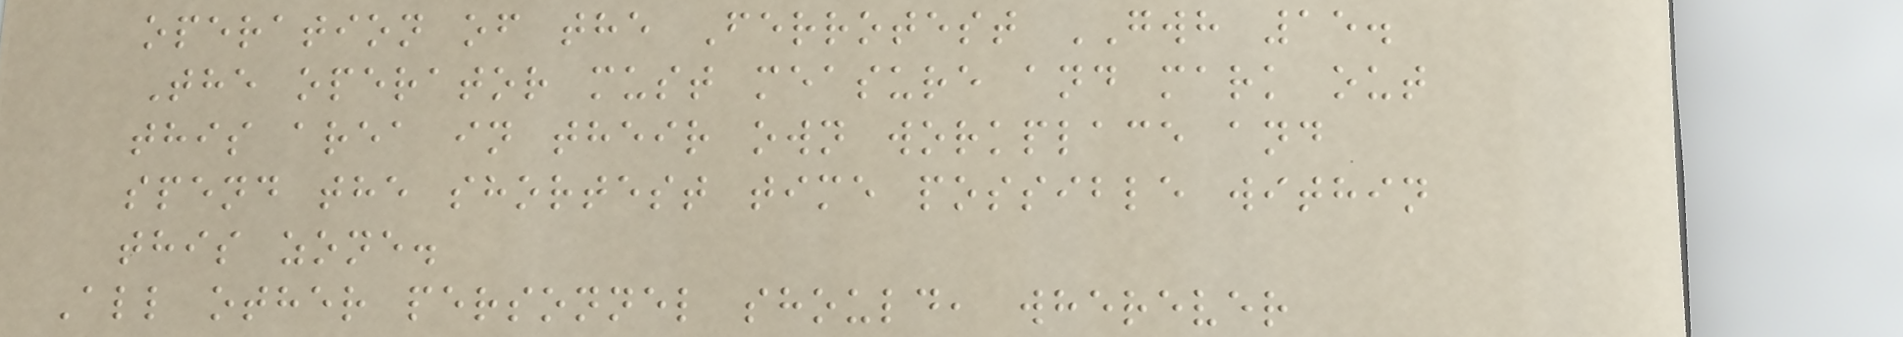operation of the Ferrotest GWH 15.
The operator must measure and mark out
this area in their own workplace and
spend the shortest time possible within
this zone.
All other personnel should, wherever
